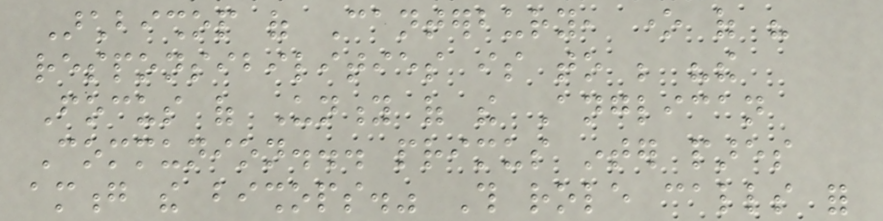Archbishop of Canterbury, one of his
responsibilities is to be "the
Focus of Unity of the Anglican
Communion... primus inter pares
among the bishops." This role calls for
